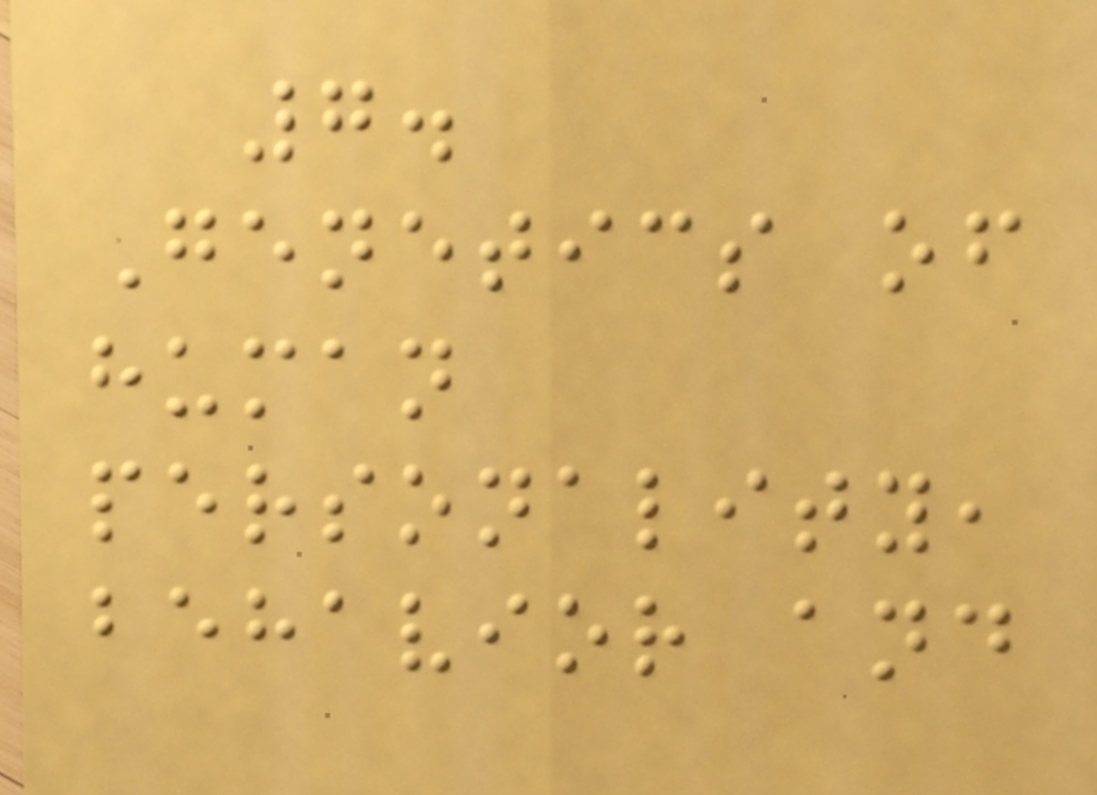7.
Genetics of
human
personality,
behavior and
